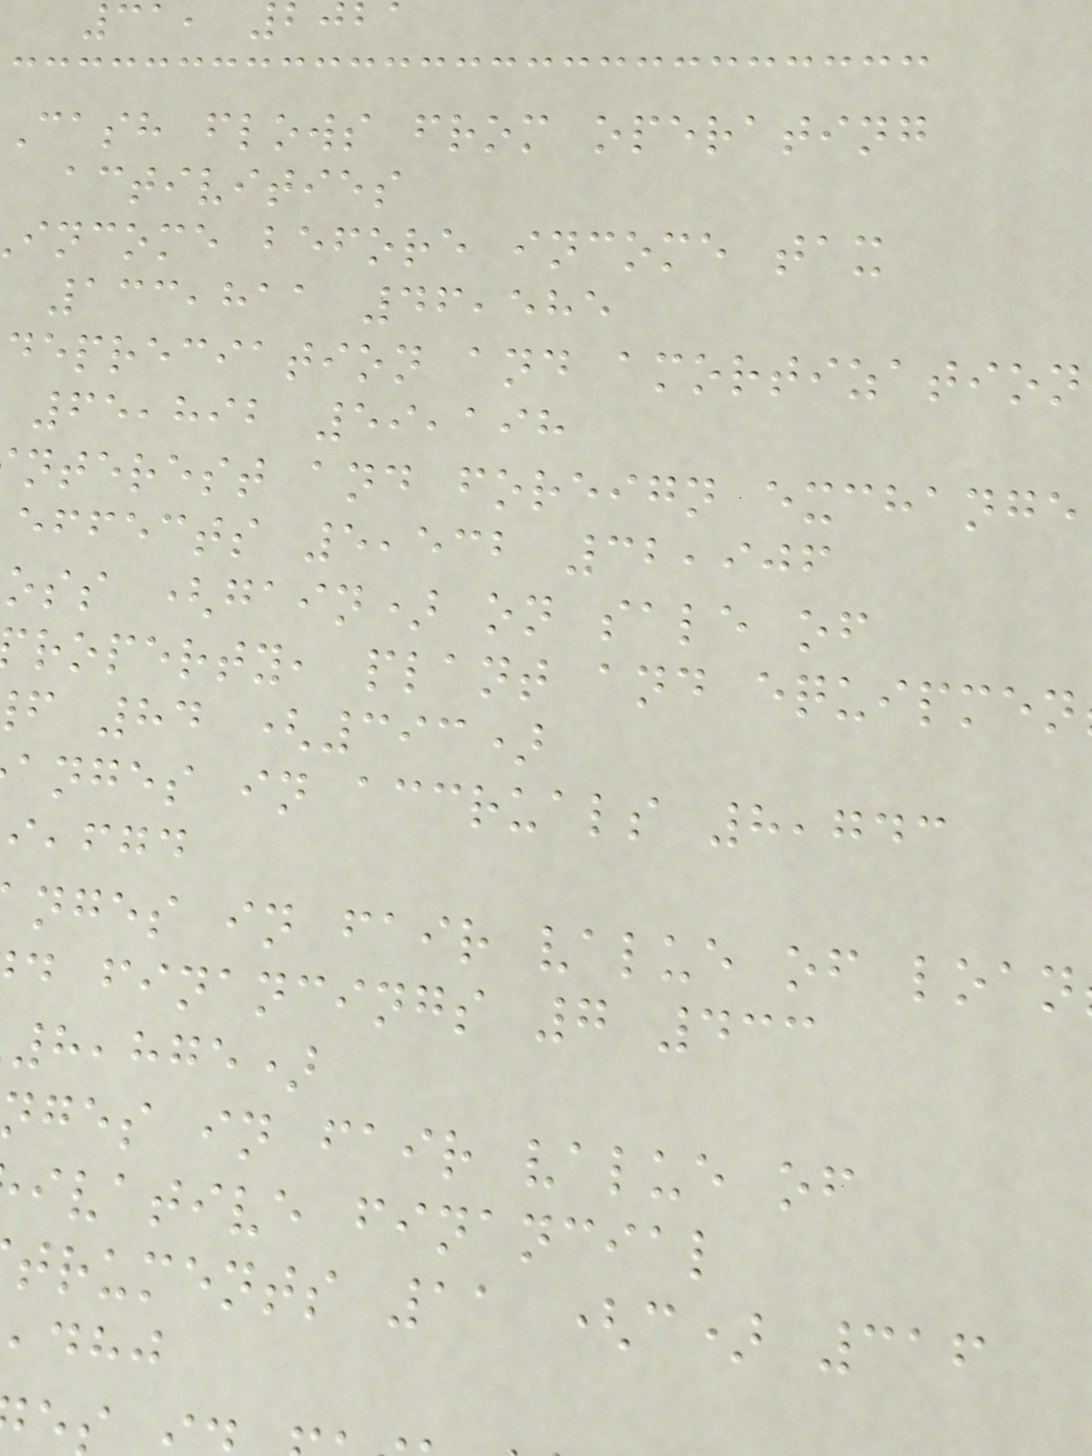31, 20
Cash flows from operating
activities
income before income tax
133,811 46,585
depreciation and amortization
65,892 59,198
nterest and foreign exchange
effects 5,532 32,906
oss (gain) on sale of
roperty, plant and equipmen
f 84 (393)
anges in accruals 8,743
,fgd
nges in fair value of loan
d financings 7 433
8,875)
ges in fair value of
ivative financial
truments 11 (c) 316
,dhj
